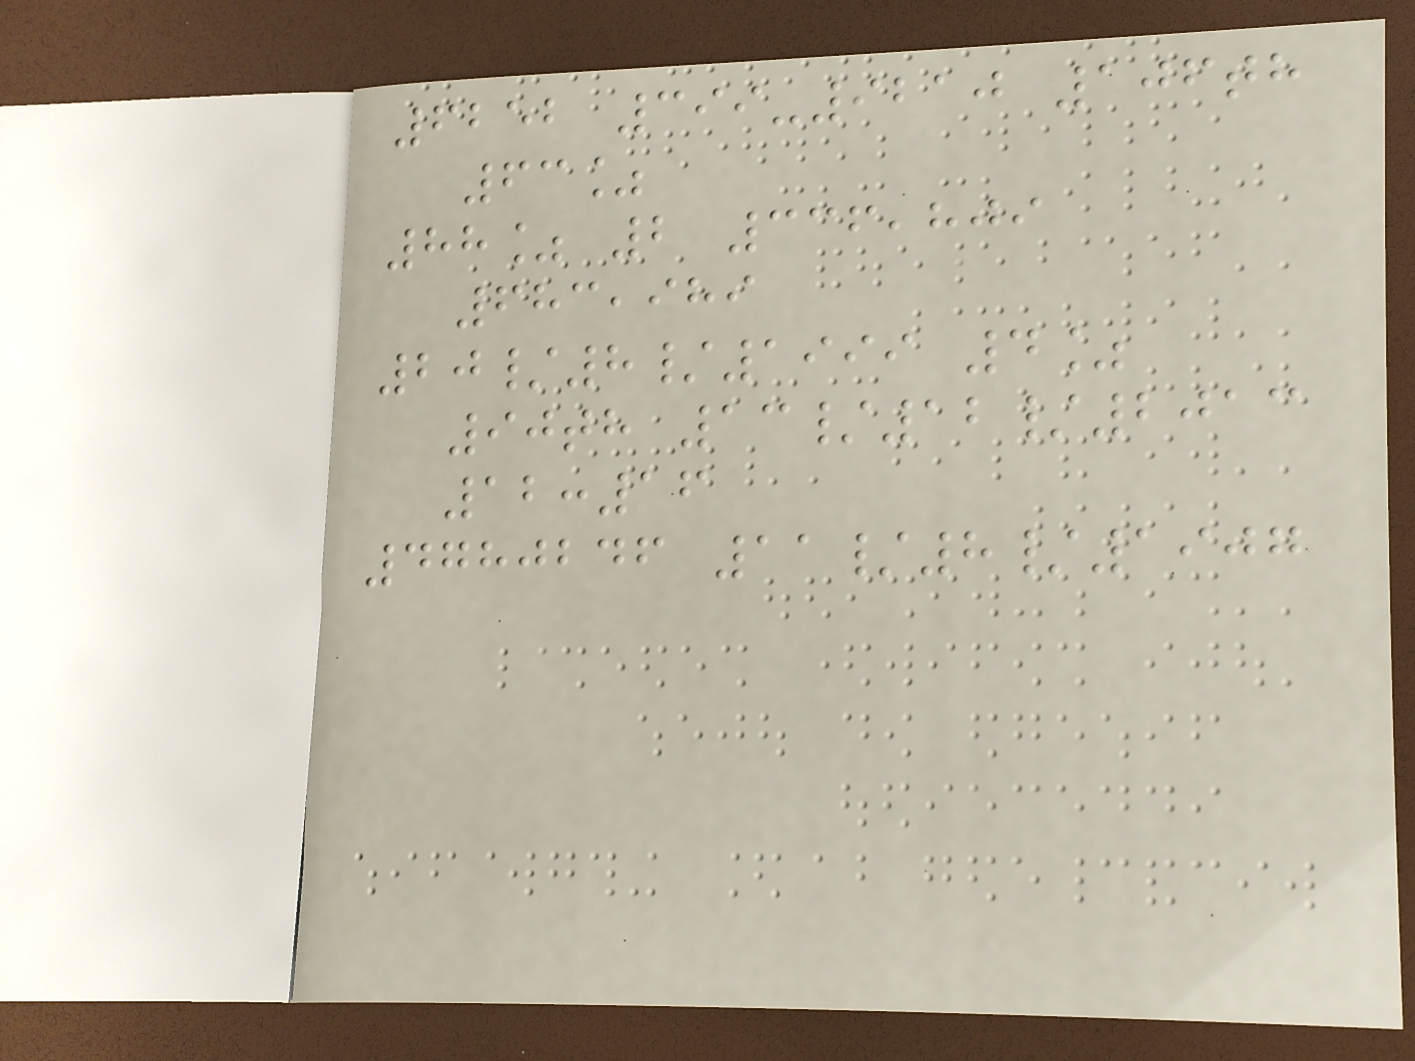6252 399-9210 106th
63%
88% 2 336,809
683,989
20/8/1999 4%
90th 13/12/2013
12:16
4780246 11/8/1907
